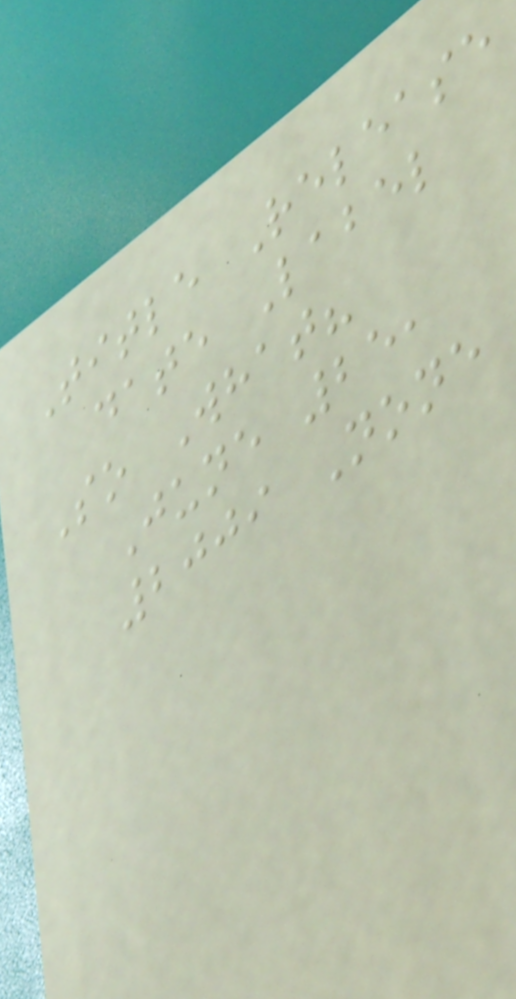Title Release
date Label
So What?
June 25,
2009 None
